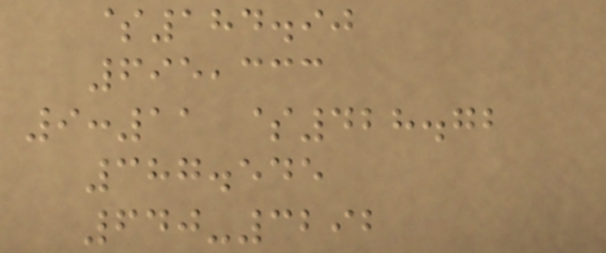$184.90
695,333
9:11 $428.72
387.545
640-3292
